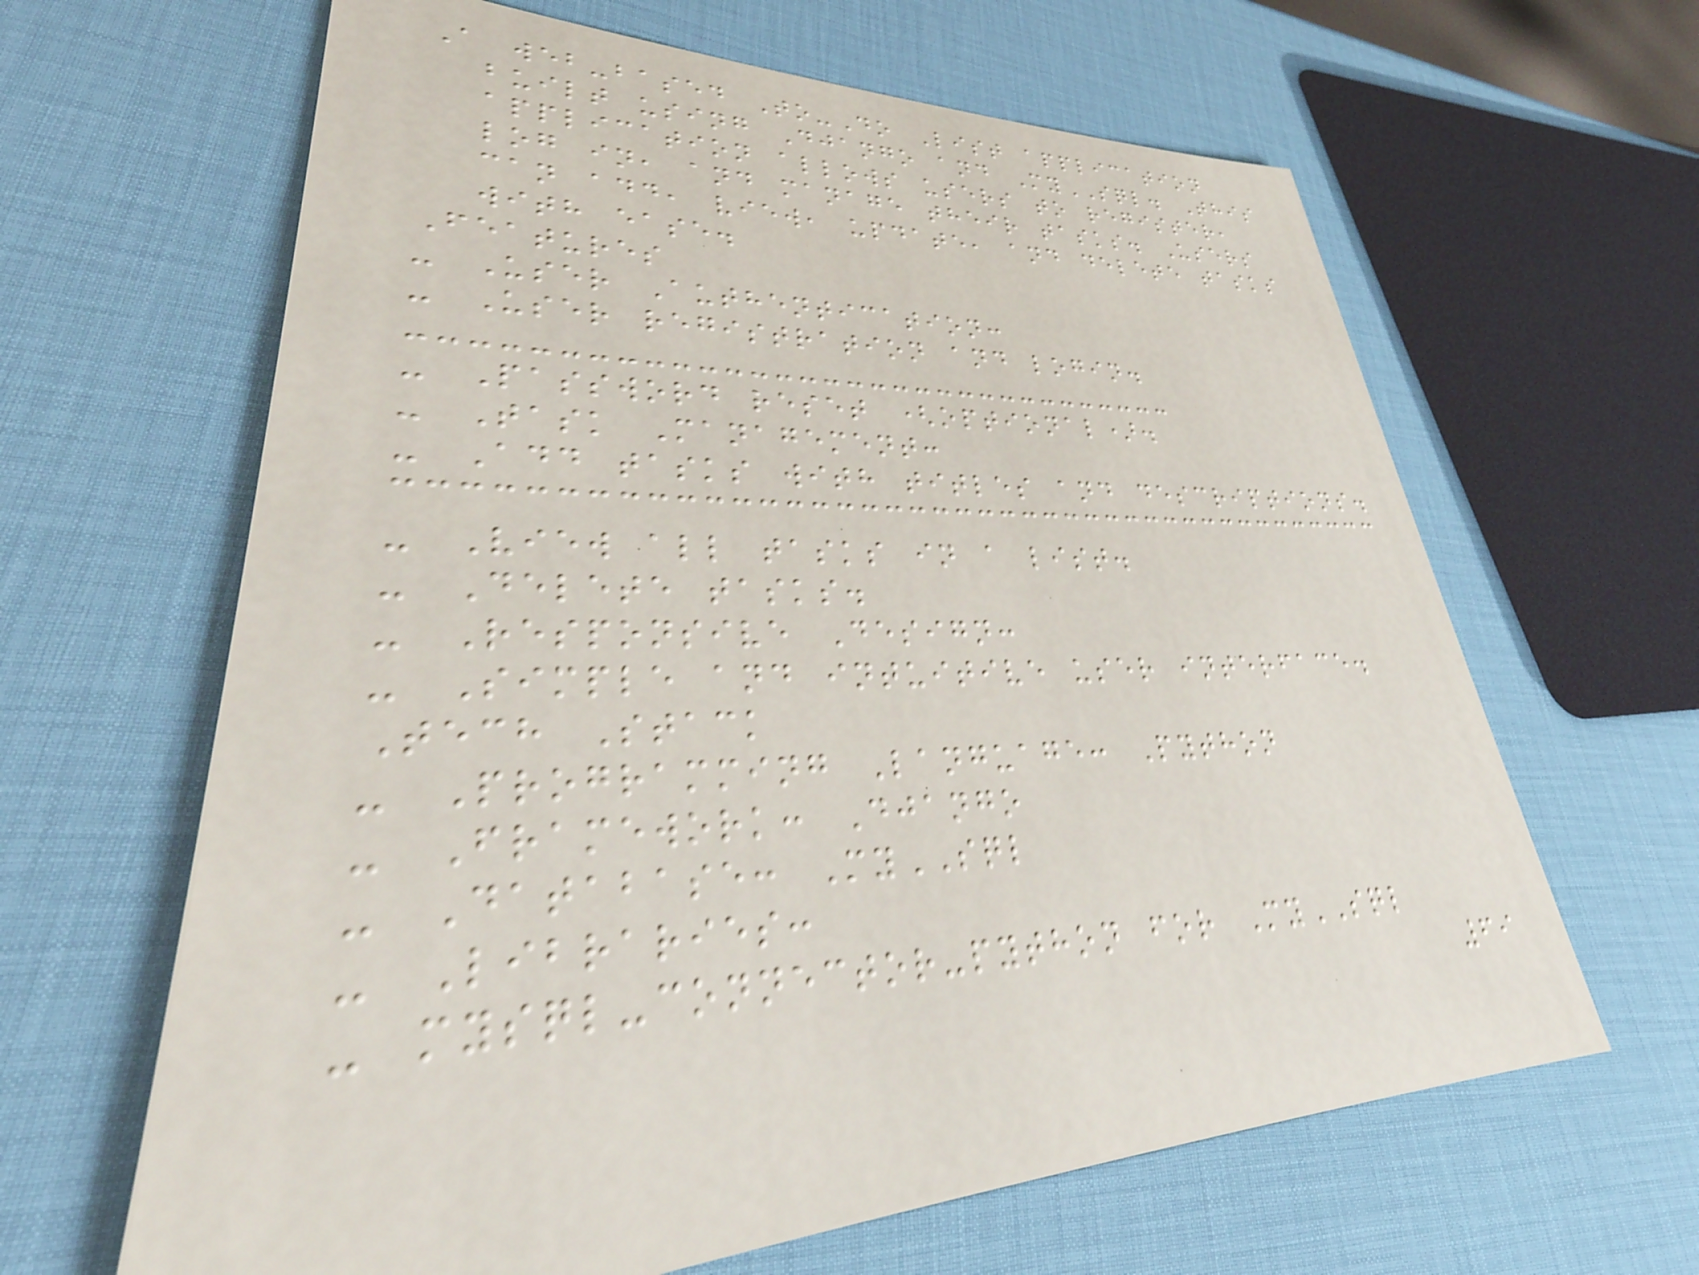A web-based To-Do List application
built using Django and MySQL. This
application allows users to register,
log in, and manage their tasks. Users
can add, view, update, and delete tasks
with ease.
Features
- User Authentication:
- User registration and login.
- Password reset (optional).
- Task Management:
- Add tasks with titles and descriptions.
- View all tasks in a list.
- Delete tasks.
- Responsive Design:
- Simple and intuitive user interface.
Tech Stack
- Programming Language: Python
- Framework: Django
- Database: MySQL
- Libraries:
- mysql-connector-python for MySQL
69
